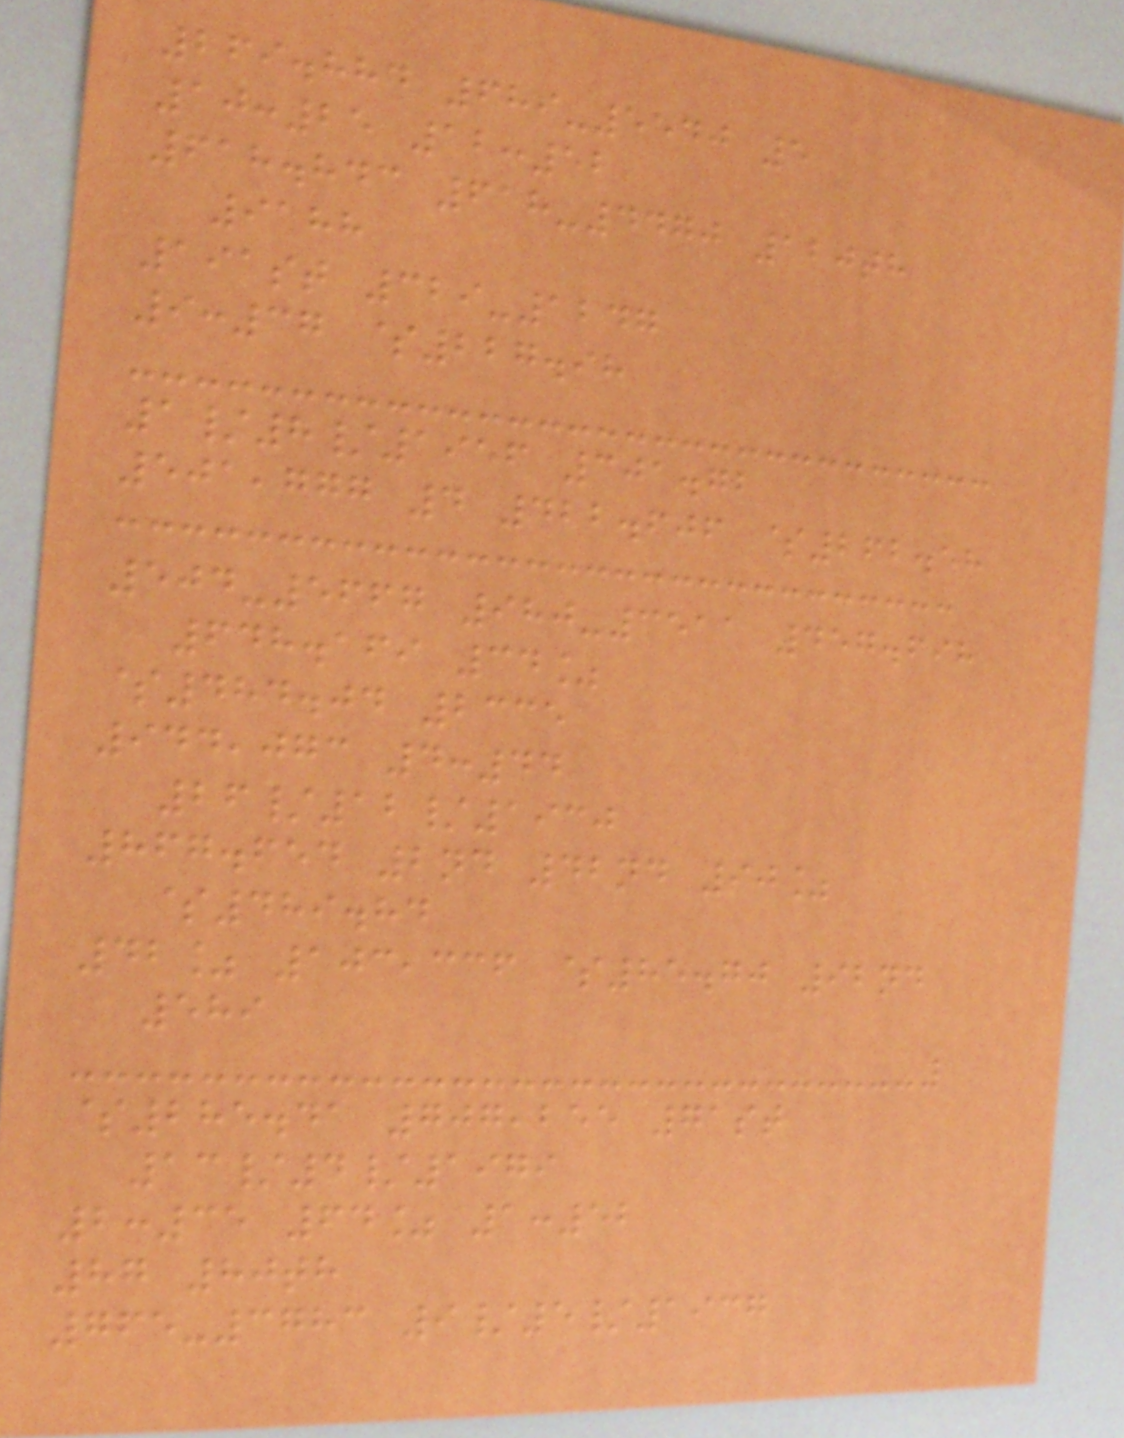269.884 689-5540 5
10:25 12:52
618.843 618-4470 120th
9188
191st 329-1247
9:37 $227.98
1/8/1956 301.72
501,777 4 422.606 $262.58
504-5667 980-3511 457.698
648.169 34%
$484.04 2335
944,073 4:44
26/12/1930
867.654 2nd 42nd 90%
$489.84
42% 103,336 $85.70 92nd
589
$285.41 707,255 71st
13/4/1979
2:35 64% 1:52
87 80th
765-3783 9/5/1937
